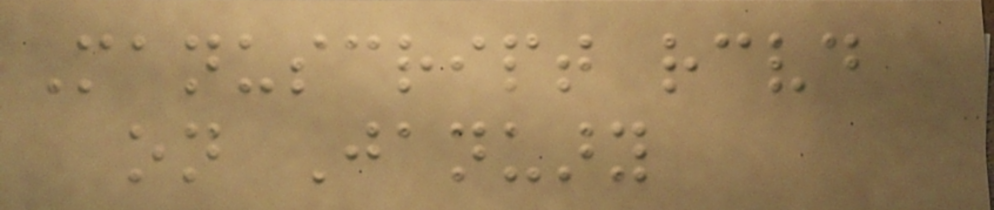Manuscript received
on January
